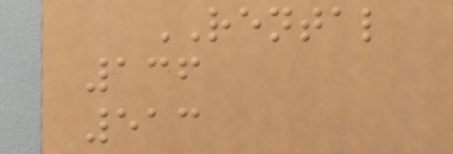RENTAL
136
513
